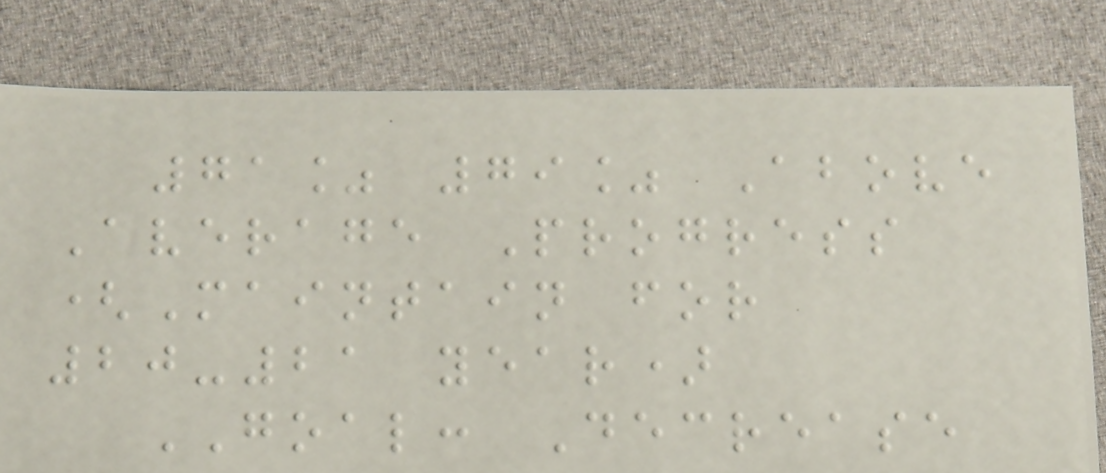71% 79% Above
Average Progress
(Maintain for
20-21 year)
GOAL: Decrease
